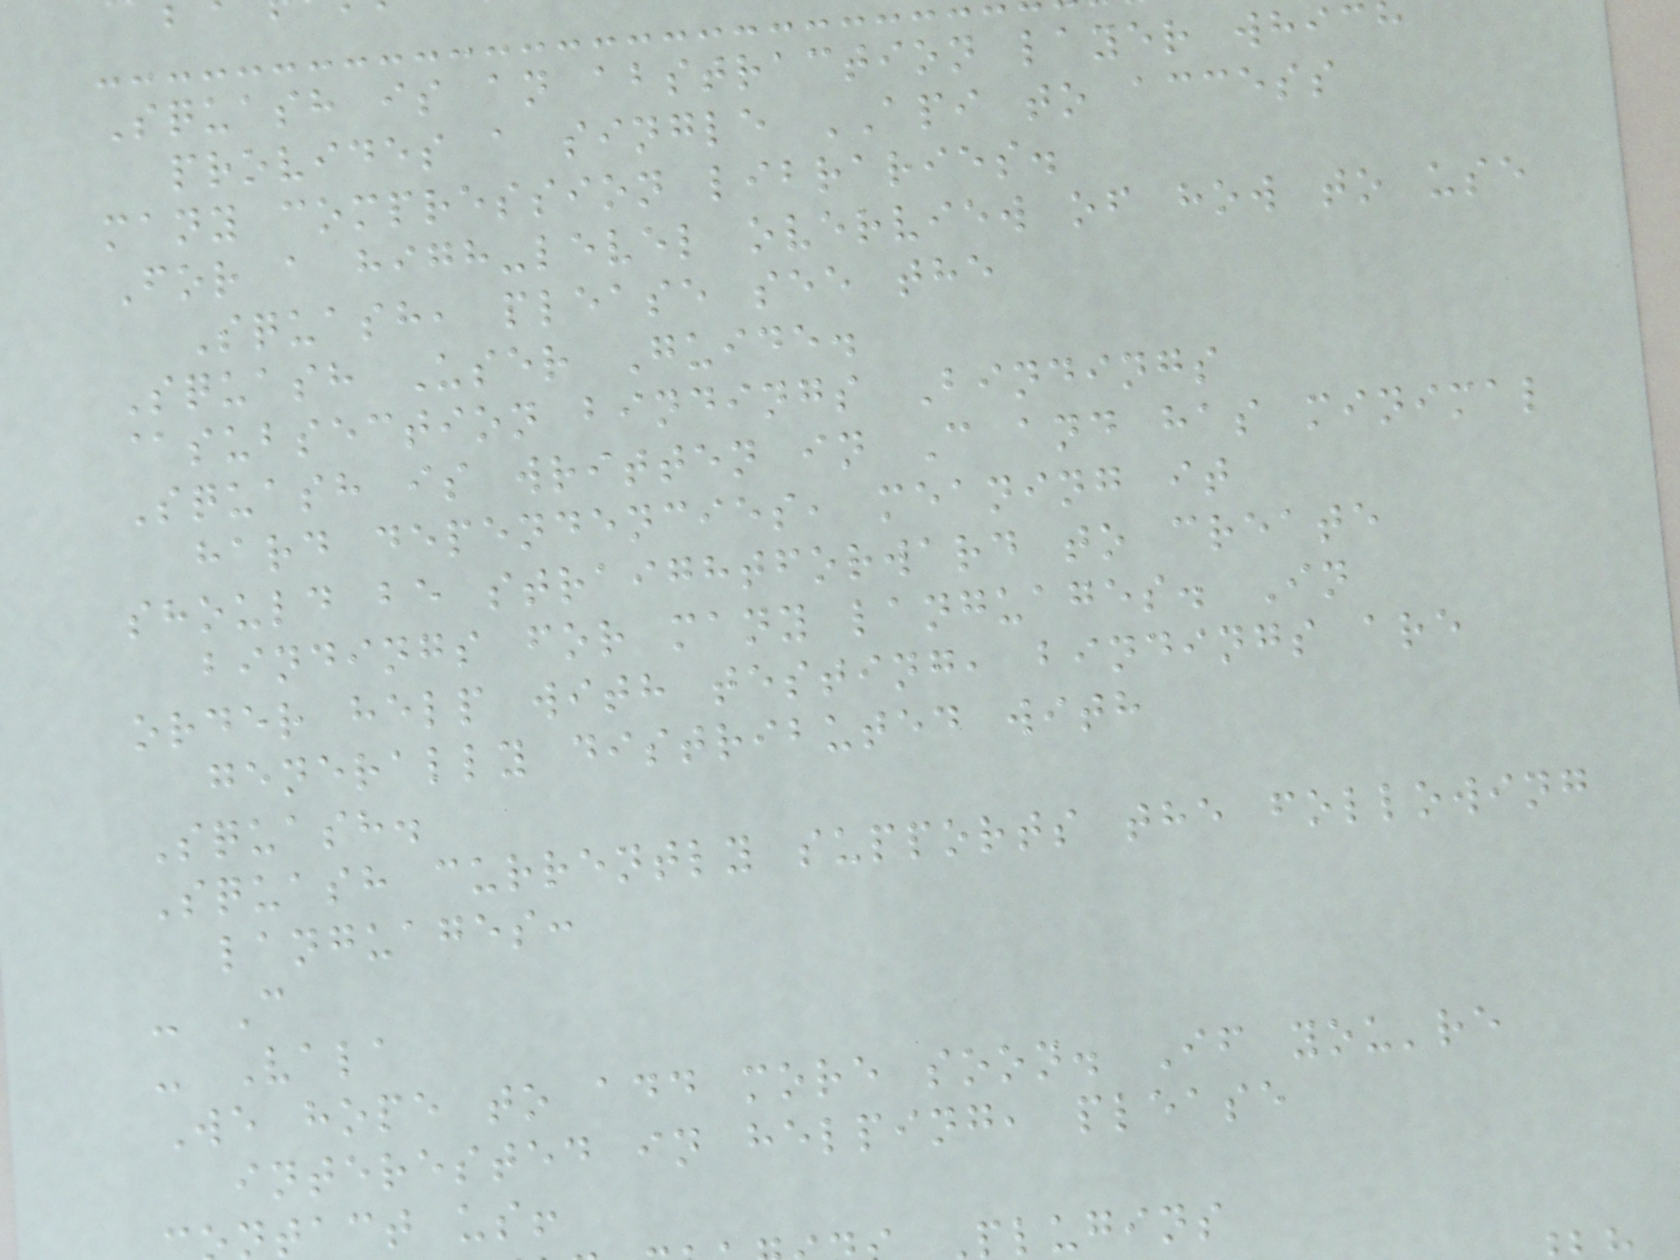Squash is an abstraction layer whic
provides a single API to access
many compression libraries.
For a high-level overview of how to use
Squash, please see the
Squash User Guide.
@subsection bindings Bindings
Squash is written in C and has minimal
hard dependencies, meaning it
should be straightforward to create
bindings for many languages. In
order help with testing, bindings are
generally distributed with
Squash.
Squash currently supports the following
languages:
- C
- Vala
We hope to add more soon. If you're
interested in helping, please
tact us!
